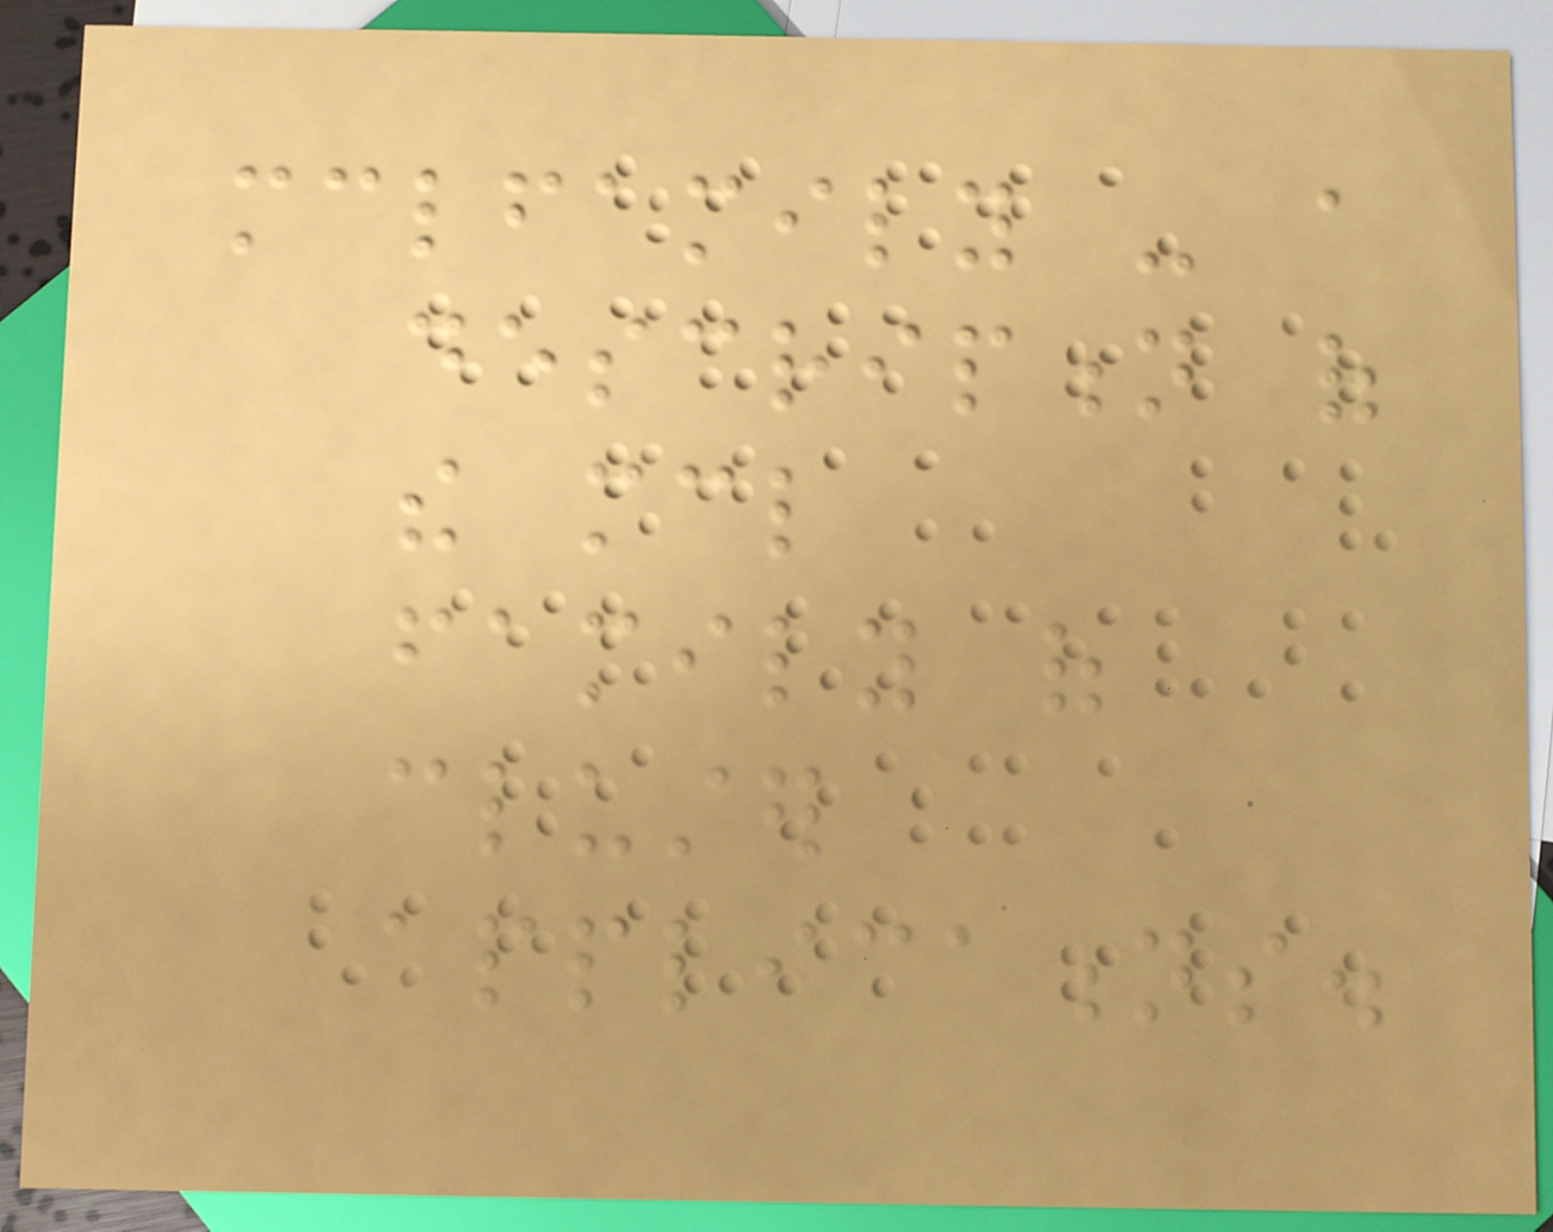mclfamily - a
description of
the mcl
family of
cluster
applications.
